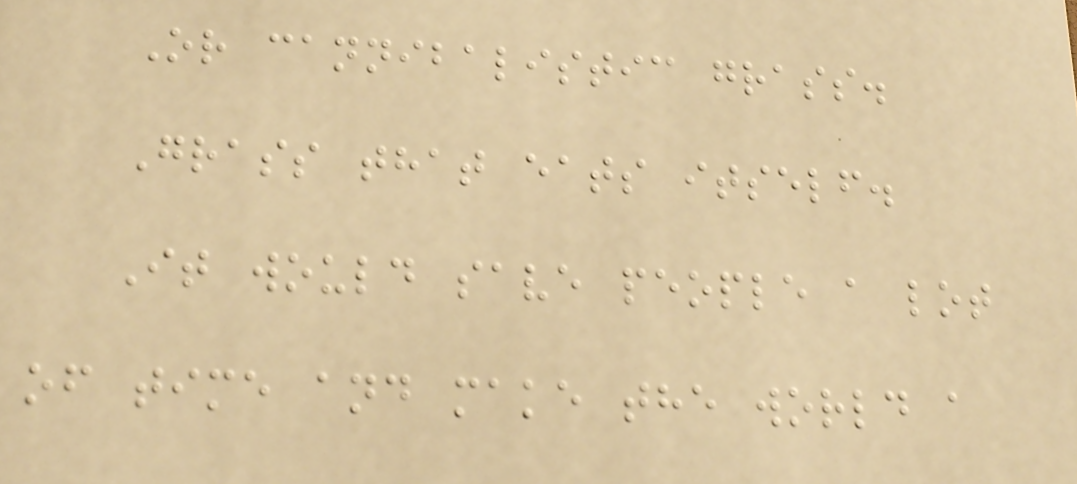Or cannibalistic grass.
Grass that eats itself.
It would save people a lot
of time and make the world a
